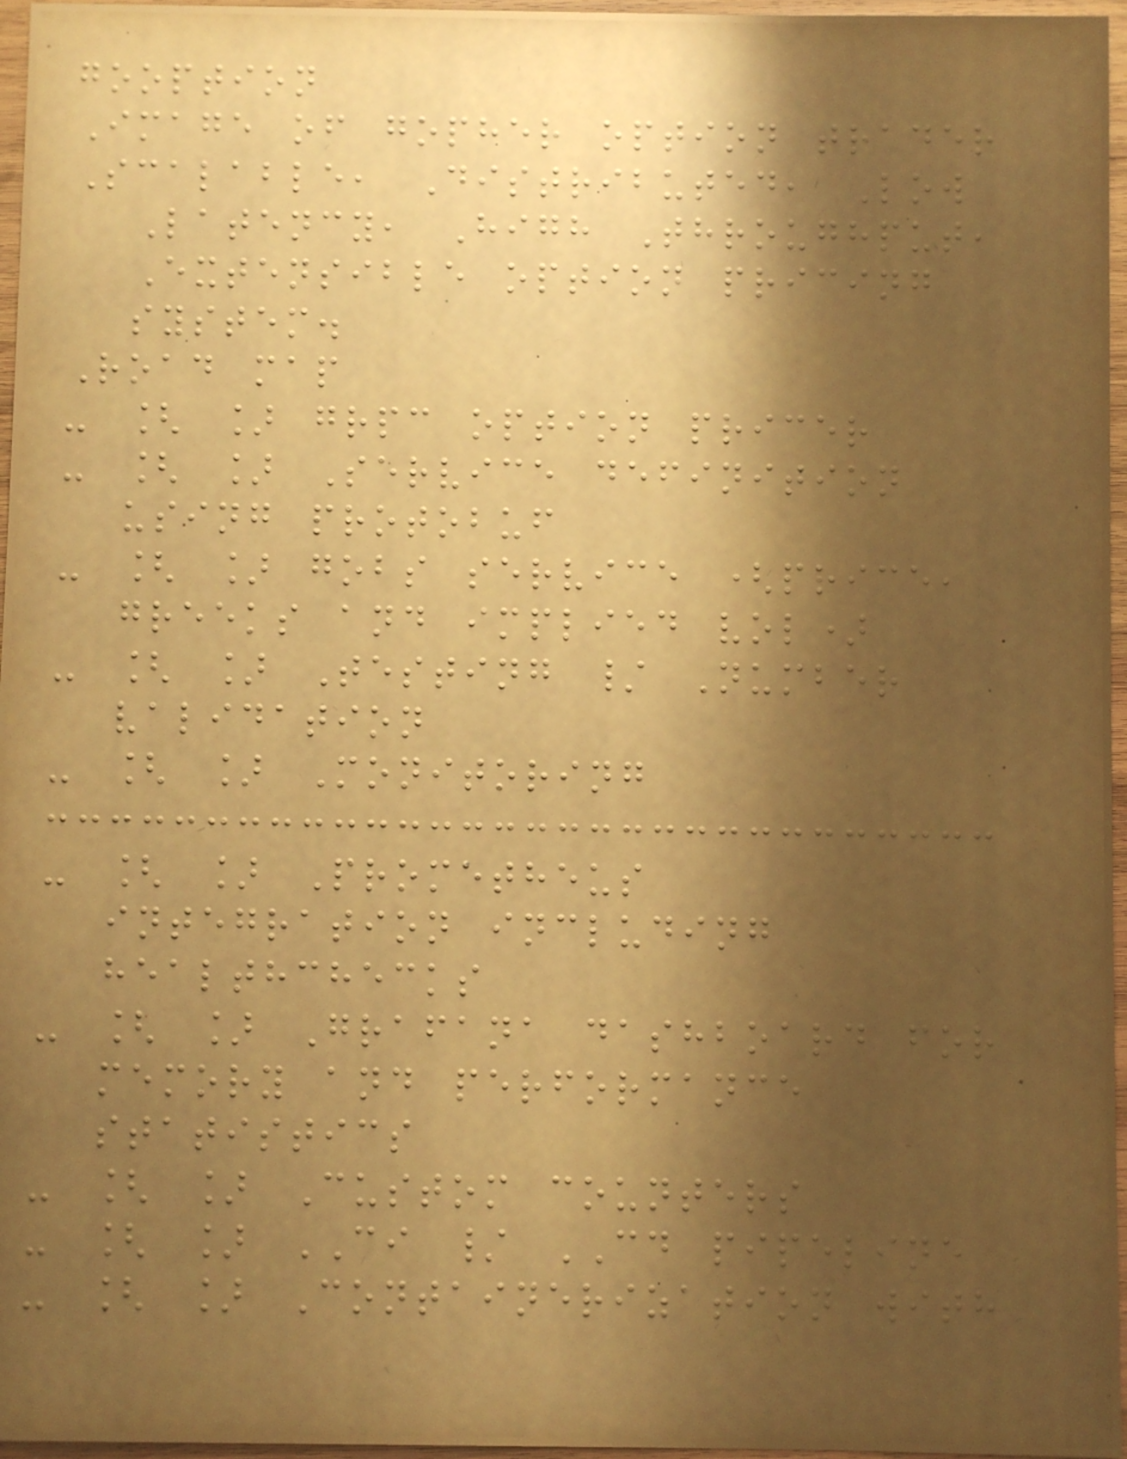gooption
Image of gopher option trader
Scalable, Distributed, Low
Latency, High Throughput,
Extensible option pricing
system.
Road map
- [ ] grpc option pricer
- [ ] Service definition
using protobuf
- [ ] gobs service (price,
greeks and implied vol)
- [ ] Testing / Number
validation
- [ ] Monitoring
- [ ] Prometheus
integration including
healthchecks
- [ ] Grafana dashboard for
memory and performance
statistics
- [ ] Custom counters
- [ ] CI / CD pipeline
- [ ] Containerization with
